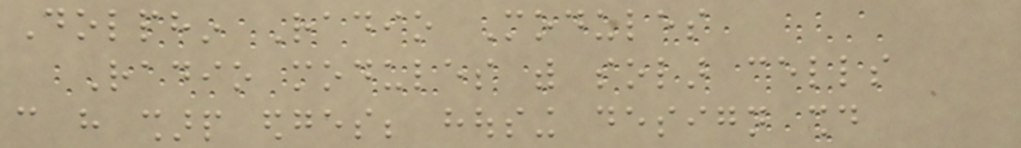Dolphin Radio Modules
Radio modules with solar cells
can have sharp edges; housing design should
